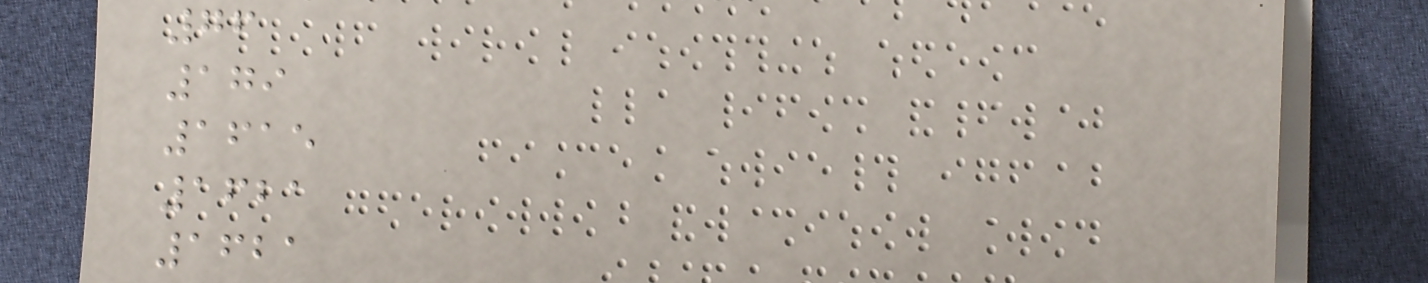76
179
1615
1621
1621
